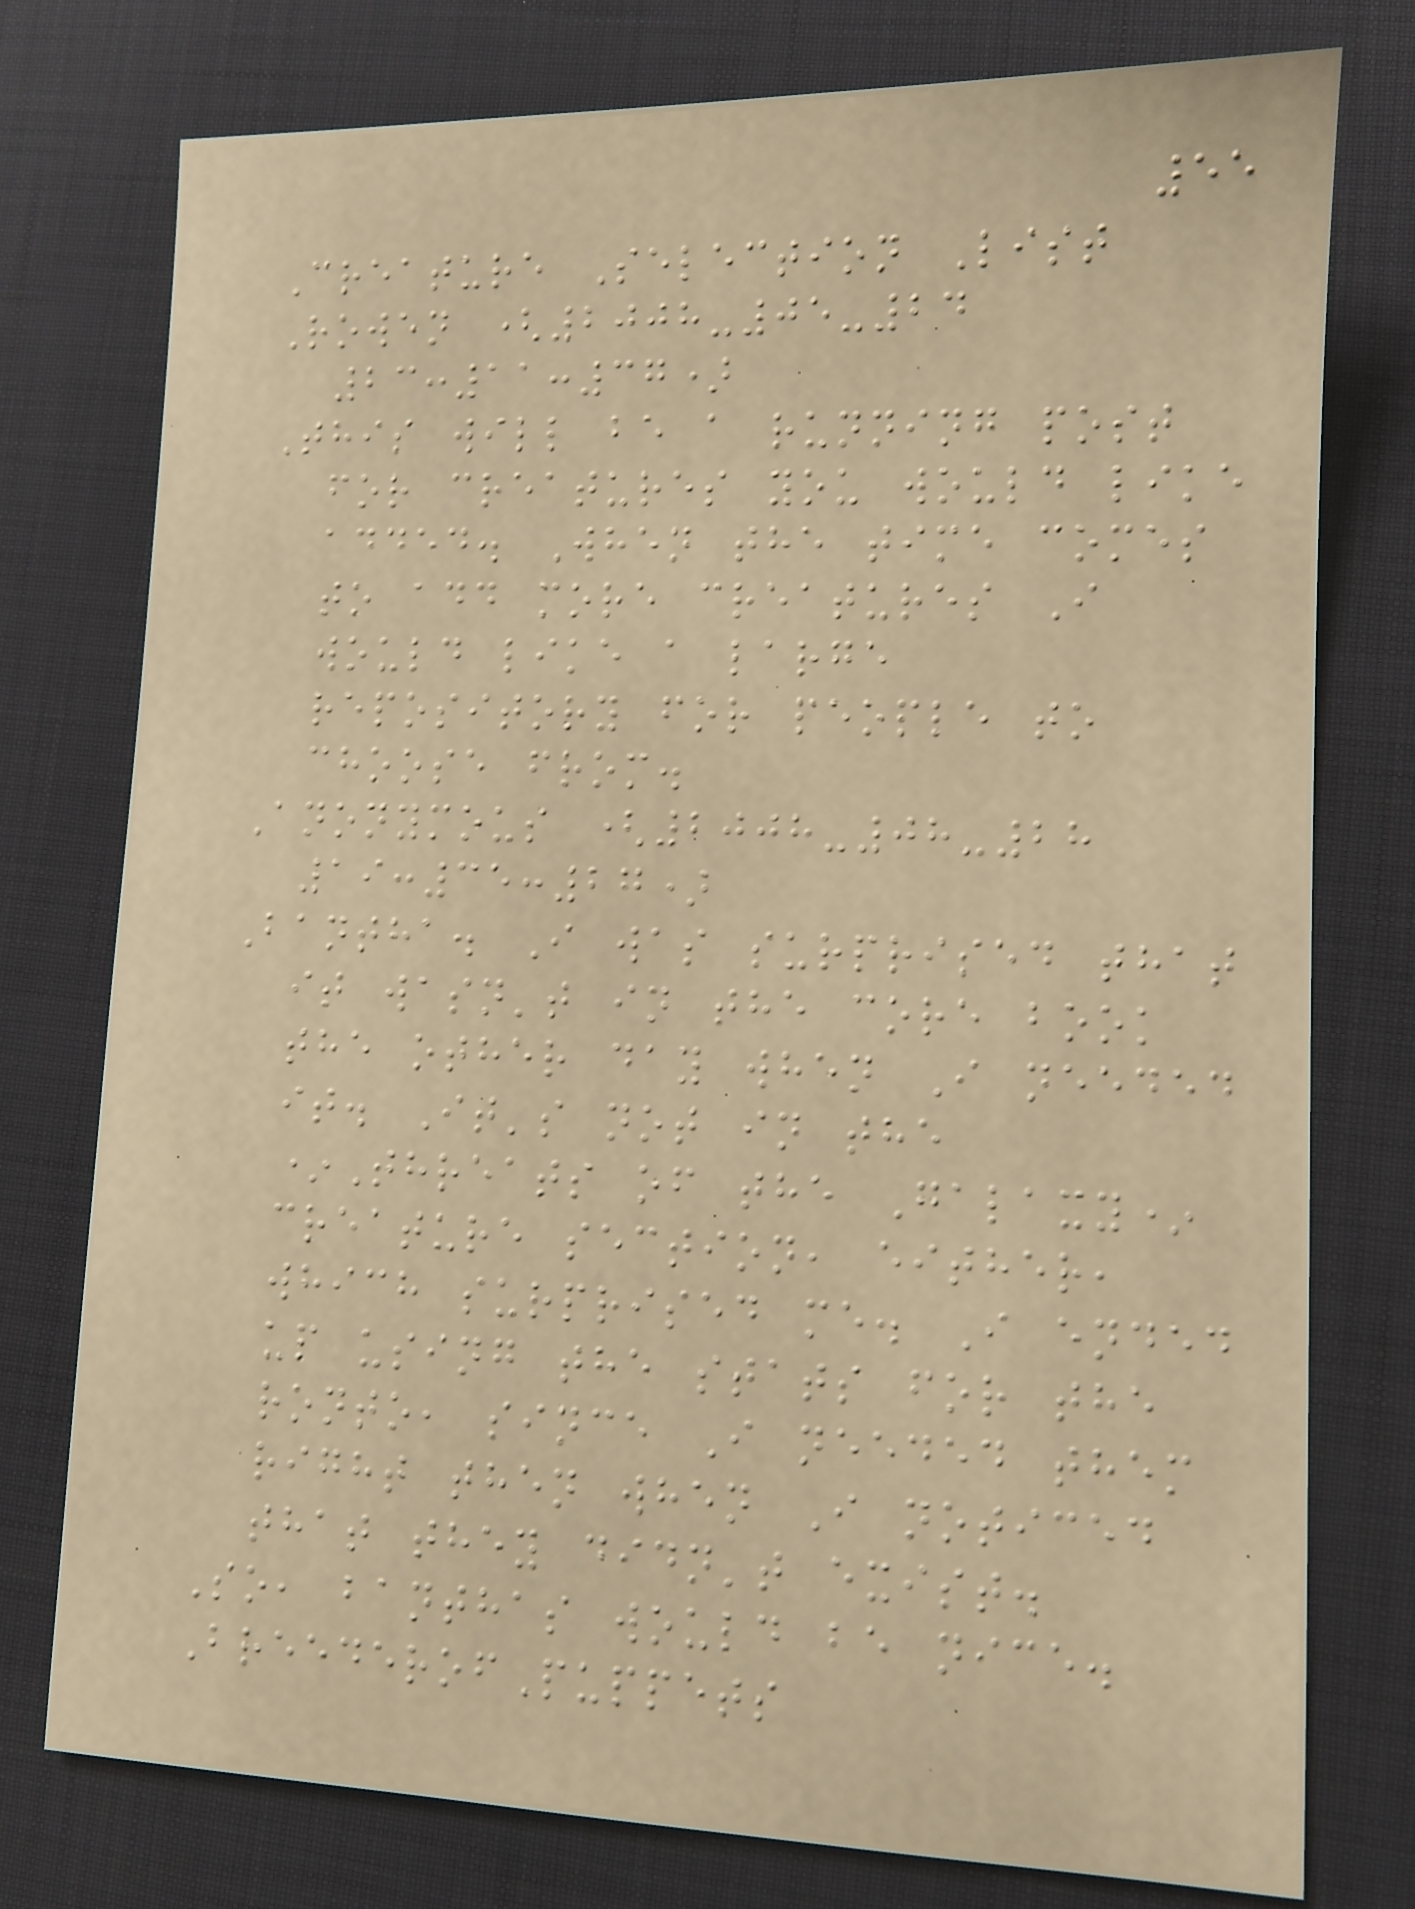55
Creature Selection List
Rowen (2008-05-24
23:11:37)
This will be a running post
for creatures you would like
added. When the time comes
to add more creatures I
would like a large
repository for people to
choose from.
Anonymous (2008-08-28
19:35:27)
Bantha. I was surprised that
it wasn't in the core book
the other day when I needed
it. It's not in the
*Threats of the Galaxy*
creature section, either,
which surprised me. I ended
up using the stats for the
ronto, since I needed them
right then when I noticed
that they didn't exist.
So, banthas would be nice.
BreederofPuppets
